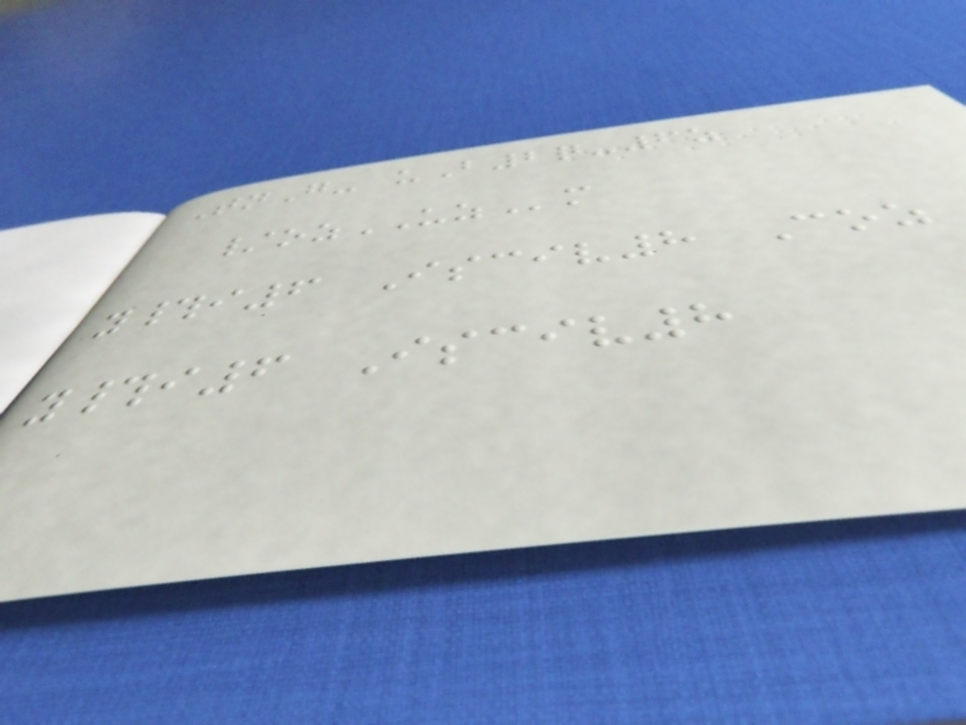TnG- uB2q-6z
/ozUZm
y#i6 Isciv8 Coz
y#i6 Isciv8
